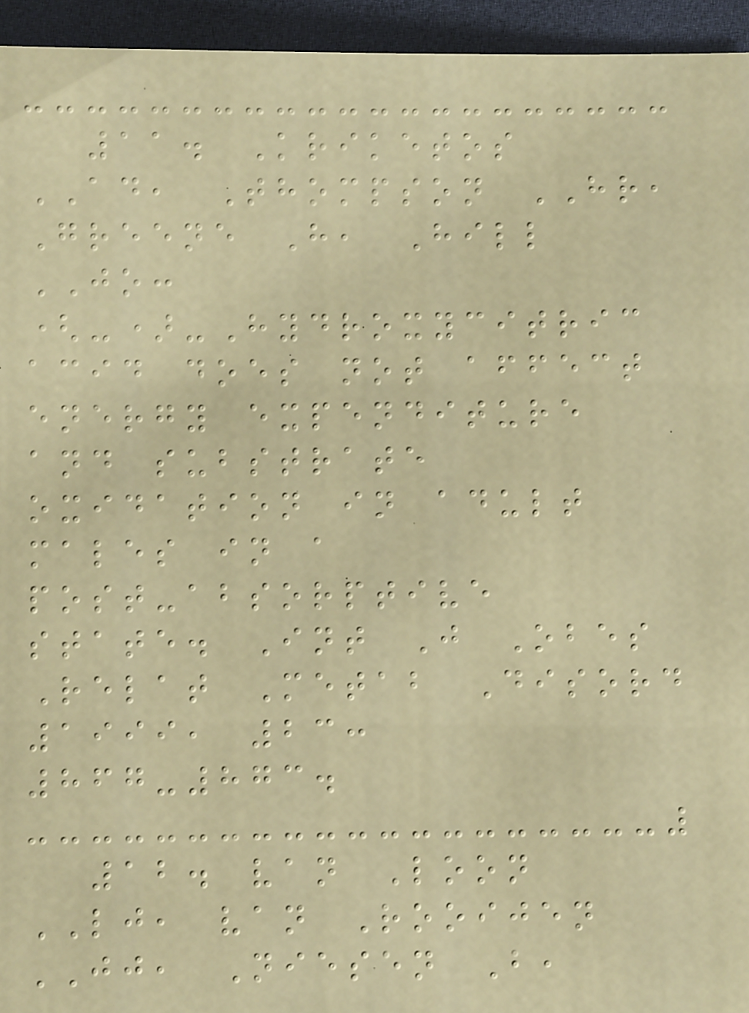11. Kriketos
AD, Thompson HR,
Greene H, Hill
JO:
(-)-Hydroxycitric
acid does not affect
energy expenditure
and substrate
oxidation in adult
males in a
post-absorptive
state. Int J Obes
Relat Metab Disord
1999, 23:
867-873.
12. van Loon
LJ, van Rooijen
JJ, Niesen B,
